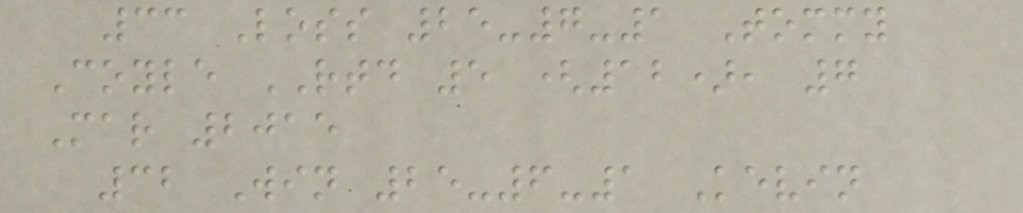33 Loss 25-7-1 Tommy
Coyle RTD 5 (12), 7
Mar 2015
32 Win 25-6-1 Kevin
